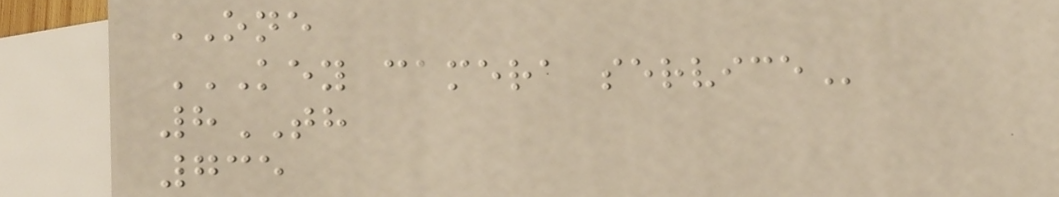ONE
KEY CAMERA SERVICE
8TH
735
